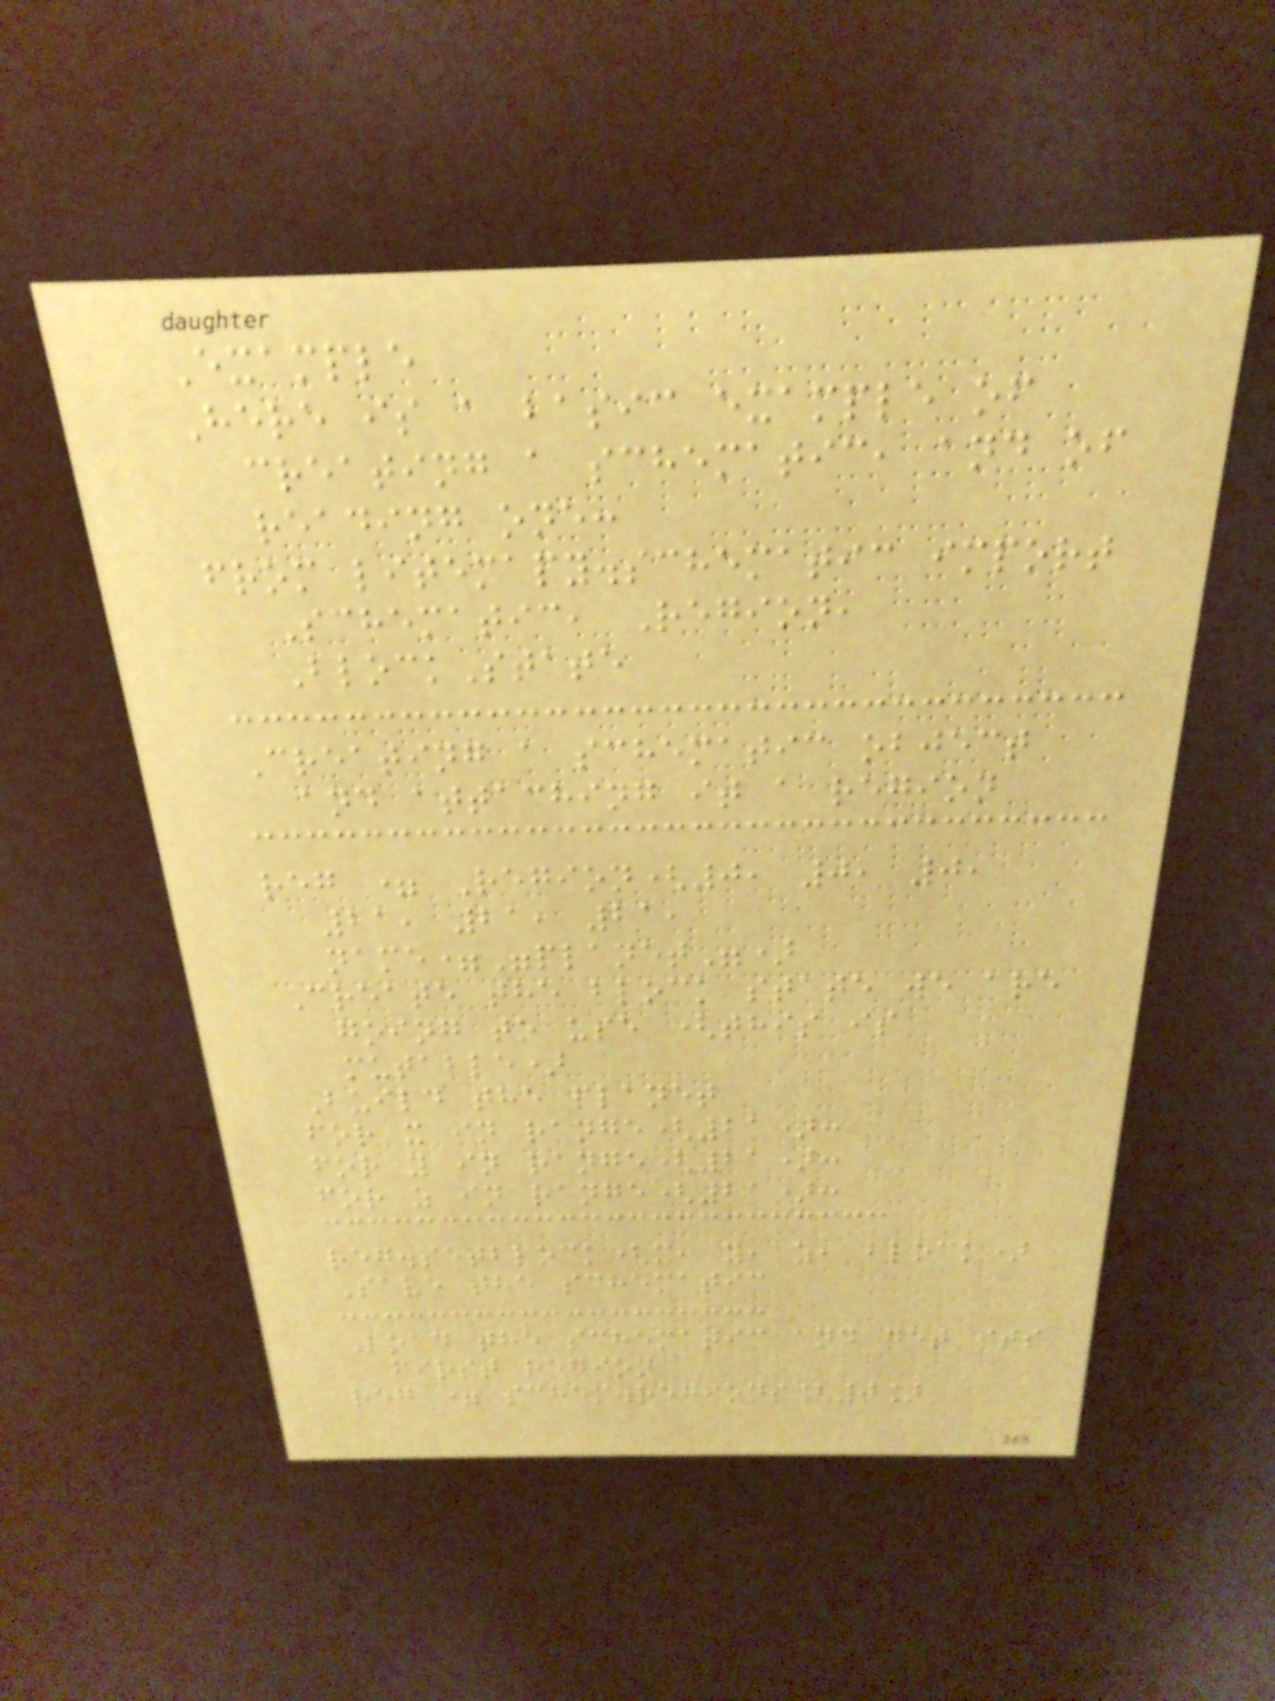Example
Here is a basic example of
creating a schematic, and of
reading one:
from litemapy.schematic import
Schematic, Region,
BlockState
Creating a schematic object
and attaching it a region
reg = Region(0, 0, 0,
21, 21, 21,
name="planet")
Create the block state we are
going to use (this is
mutable)
Build the planet
for x in range(21):
for y in range(21):
for z in range(21):
reg.setblock(x, y, z, block)
Save the schematic
Load the schematic and get its
first region
reg = schem.regions[0]
